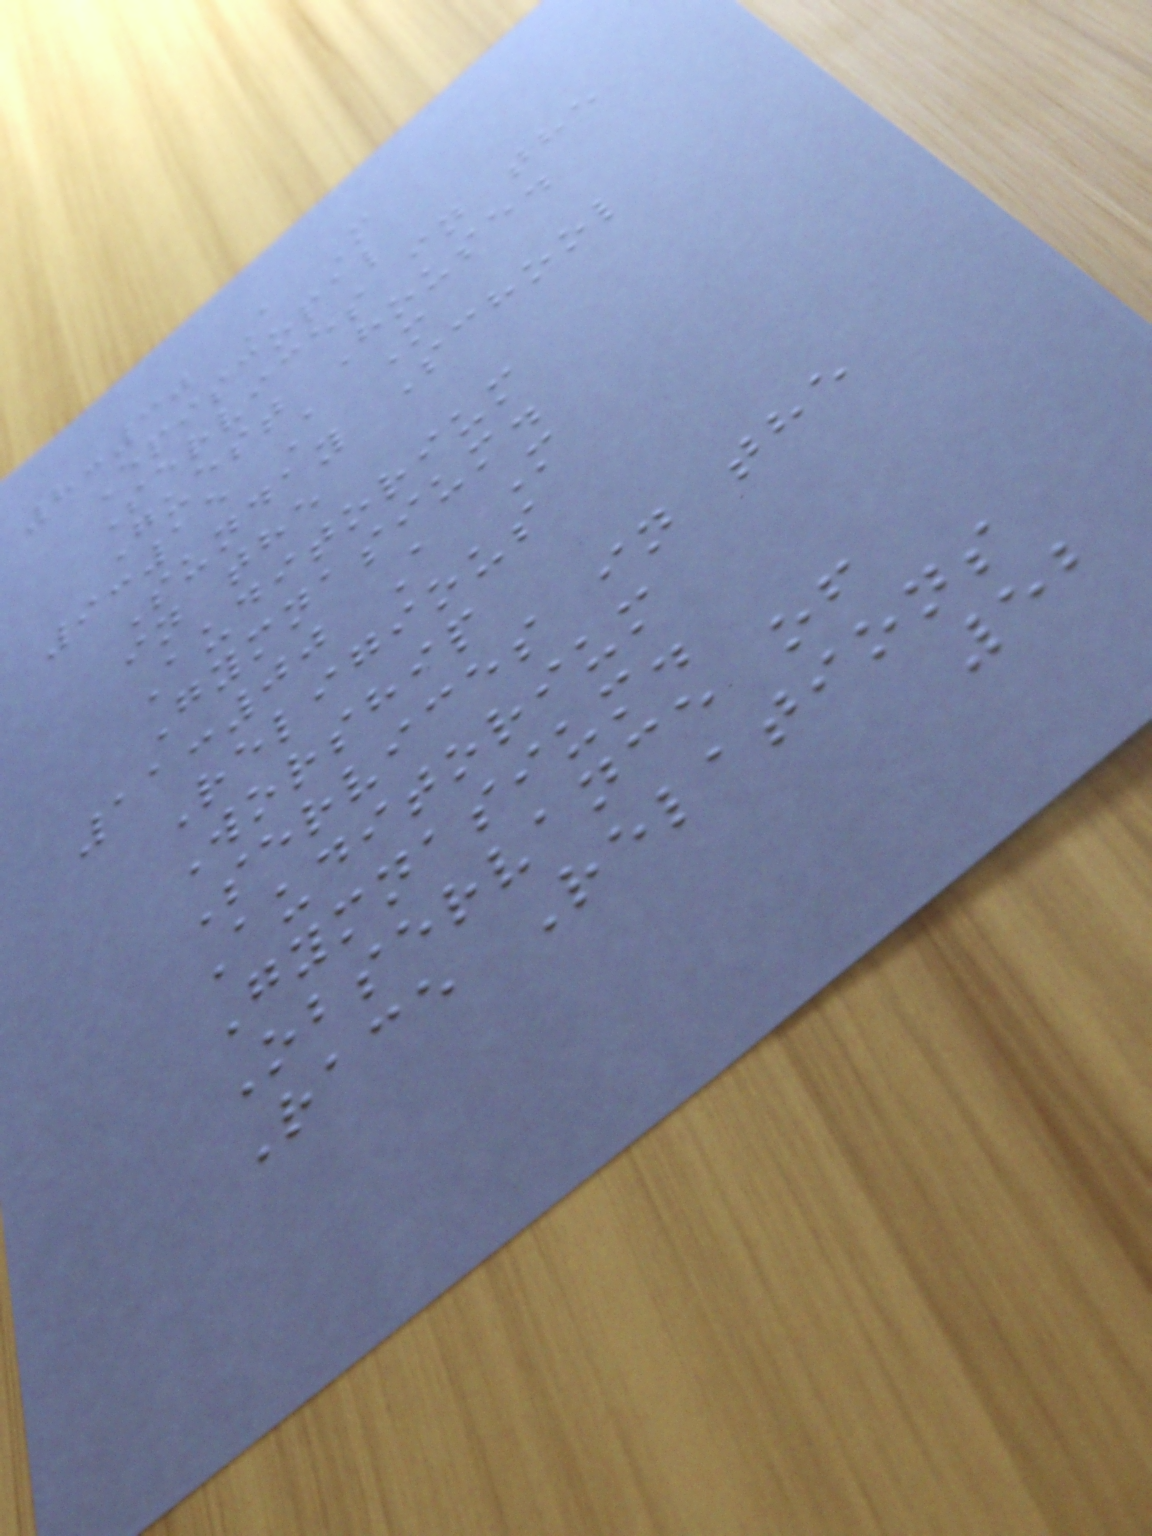8:30 A M
Episcopal
Services in the
Guest House.
9:15 A M
Sunday School
in the
Auditorium
Gymnasium.
11:00 A M
Religious
Worship
Services in the
Auditorium
Gymnasium.
Observance of
Race Relations
52
